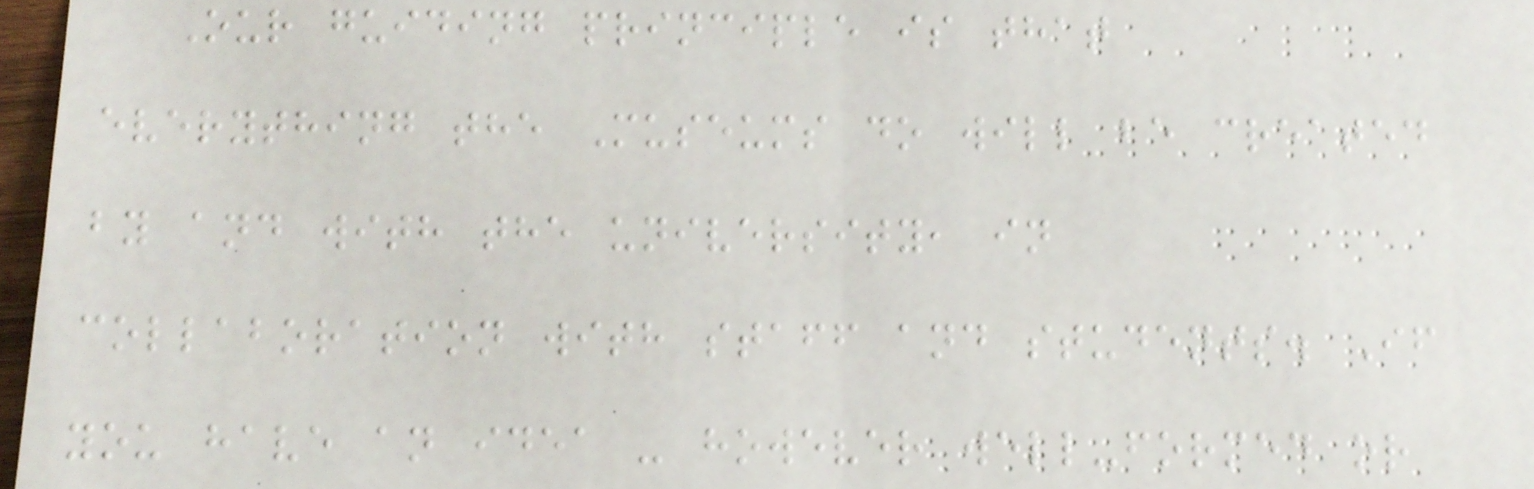Our guiding principle is that
everything the Museums do will be created
by and with the university, in
collaboration with staff and students. If
you have an idea - however well-formed or
